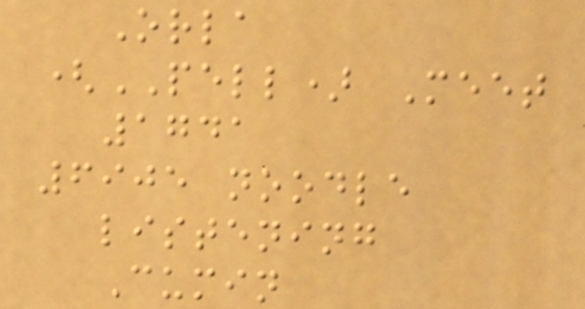Orla
(PELL) Meet
1741
6905 noodle
listening
Cumin
